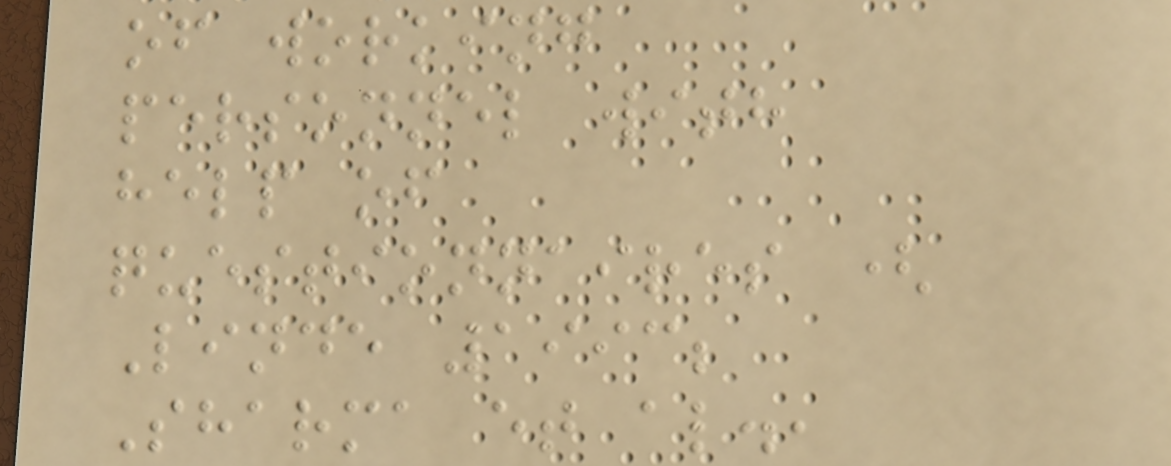of working
personnel with
help of
questionnaires (
Linde 1993;
Sharma et al.,
